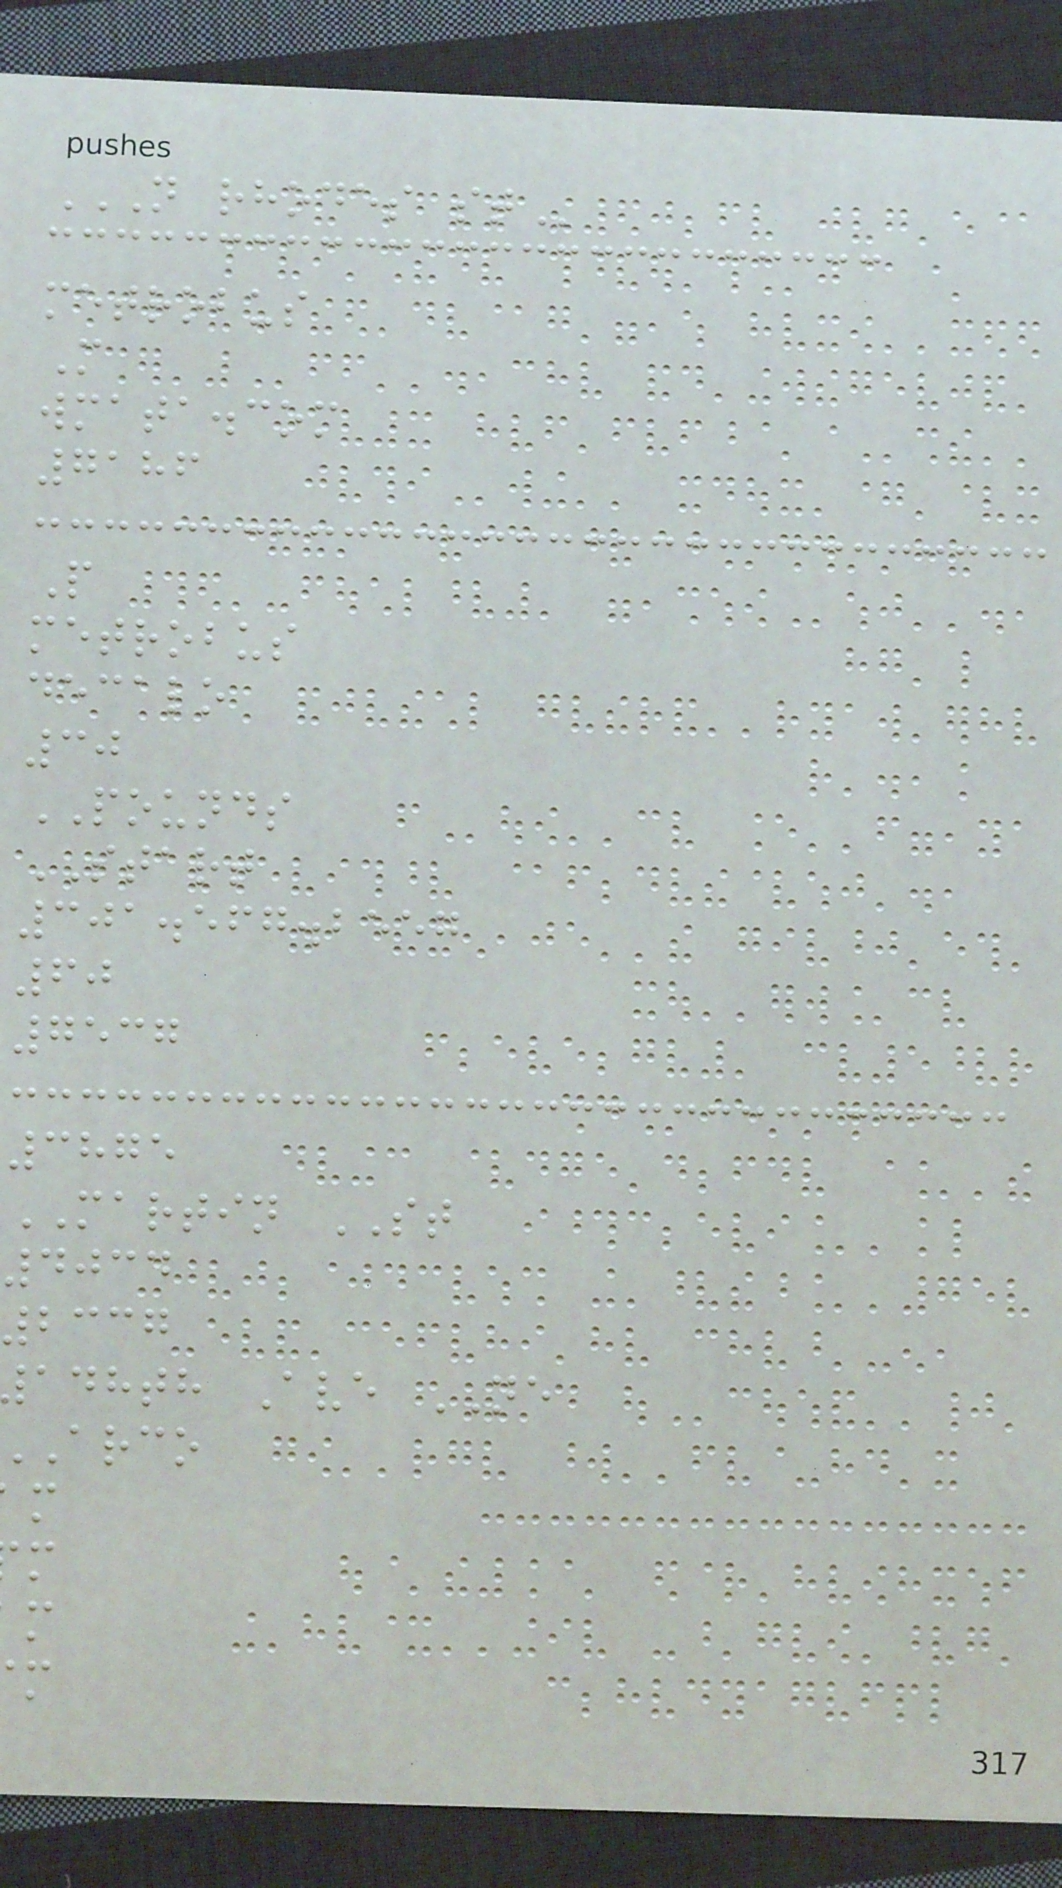N RHODES ST
metrobus
M
wmata.com
7186
P
metrobus
decalo
30
POUNDS
START
301.567.2557
60
7537
3875
MARTIN ST
4034
2337
adhth Ave NE
arco
